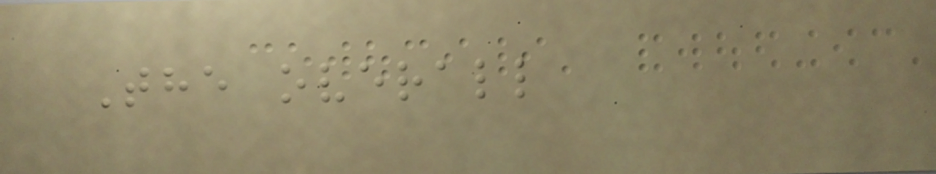The overall
